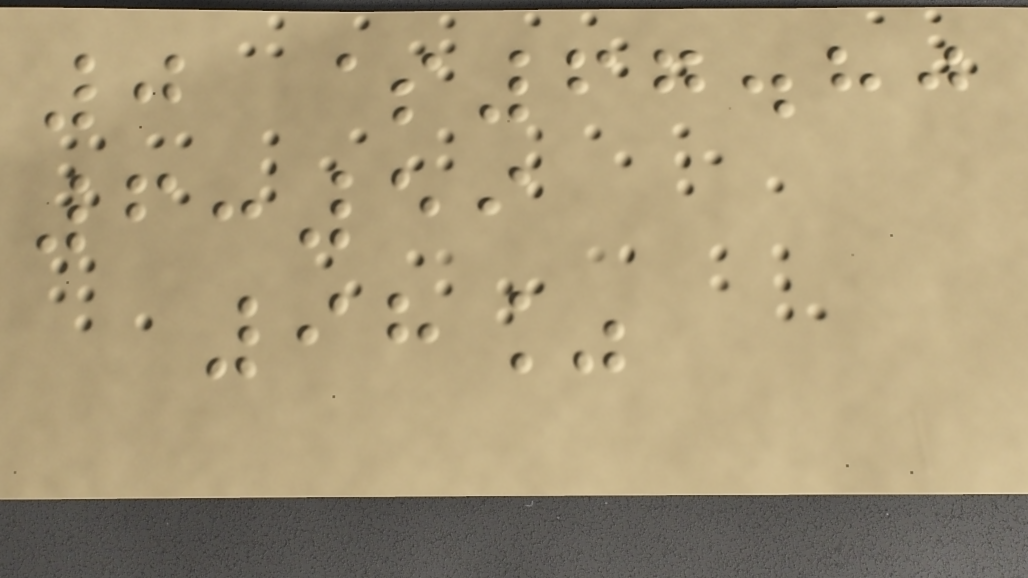0 $67.80
6:59
98%
